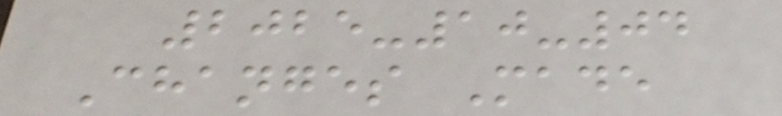2025-10-04
Changes Made
